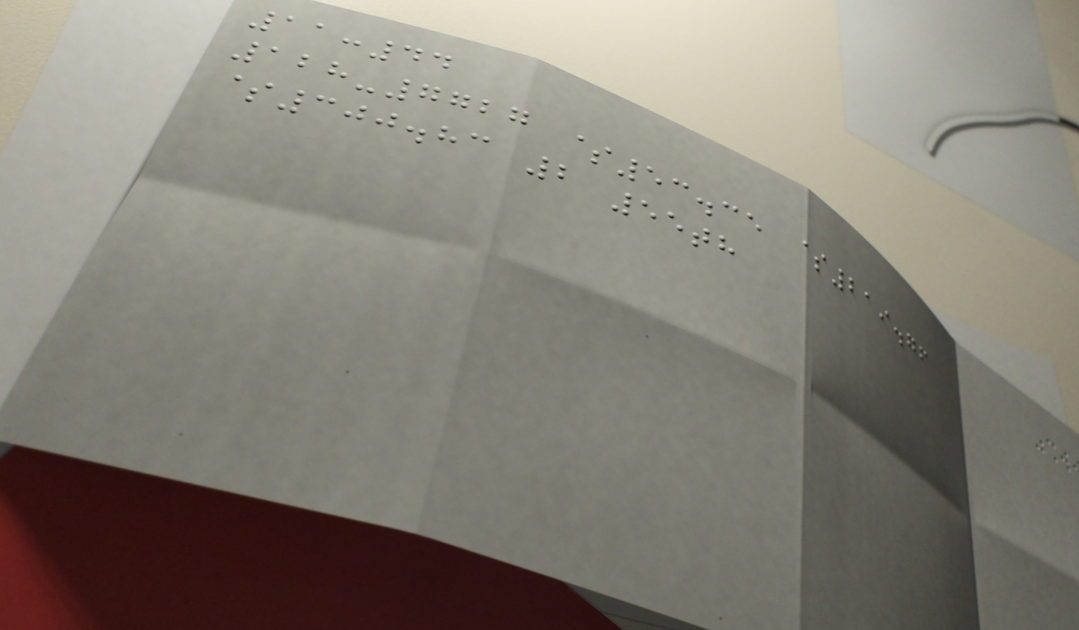11:44
128-7727 $53.35 $219.76
$300.83 2 55th
